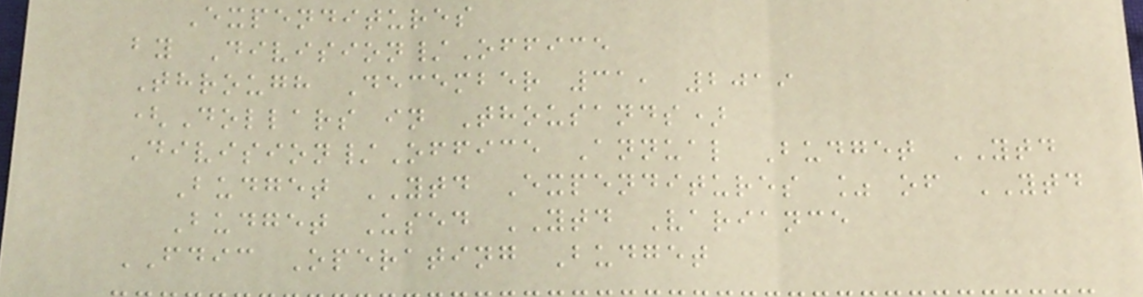Expenditures
by Division/Office
Through December 31, 2019
(Dollars in Thousands)
Division/Office Annual Budget YTD
Budget YTD Expenditures % of YTD
Budget Used YTD Variance
FDIC Operating Budget
